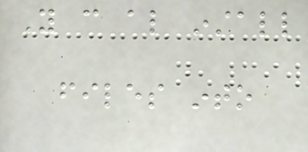You can also install
files into
